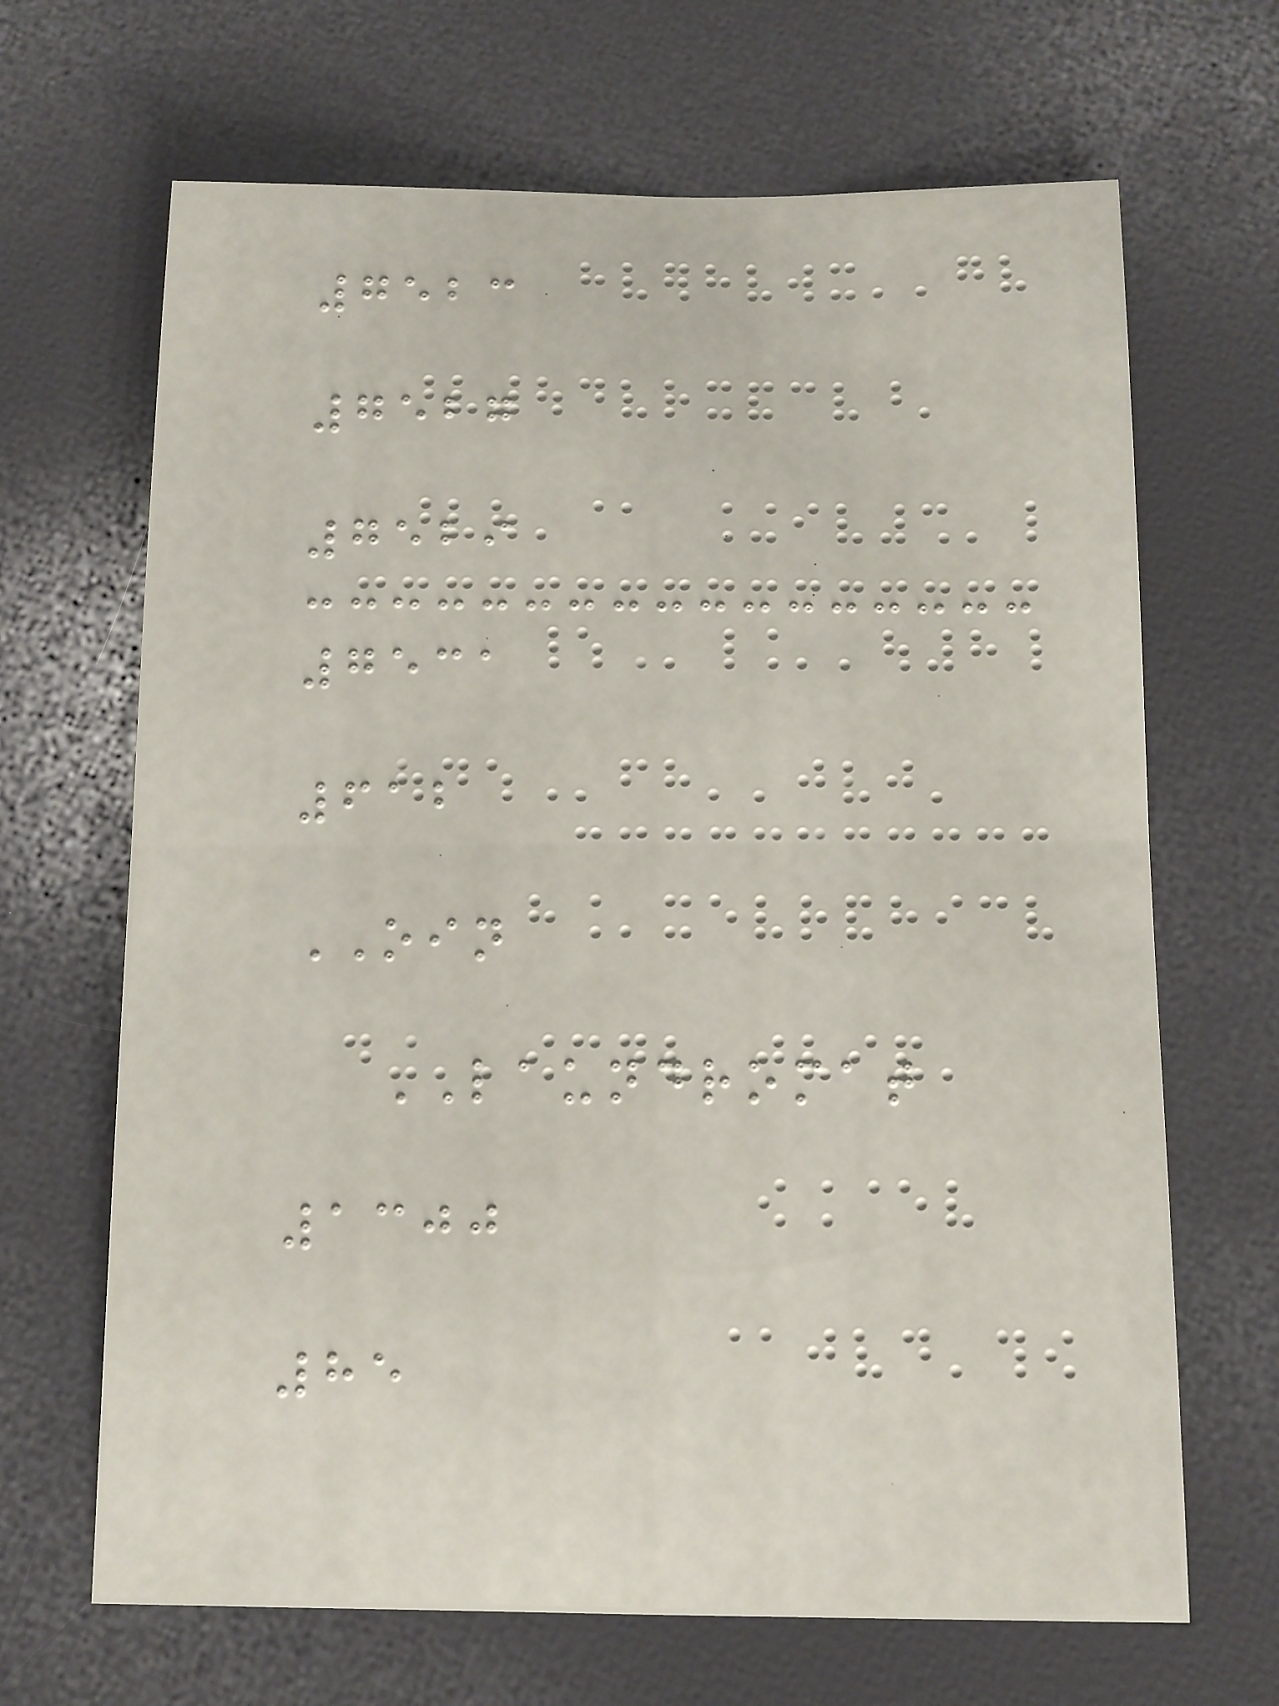7523
7527
7529
7531
612
OIN
LAUNDROMAT
1300
85
